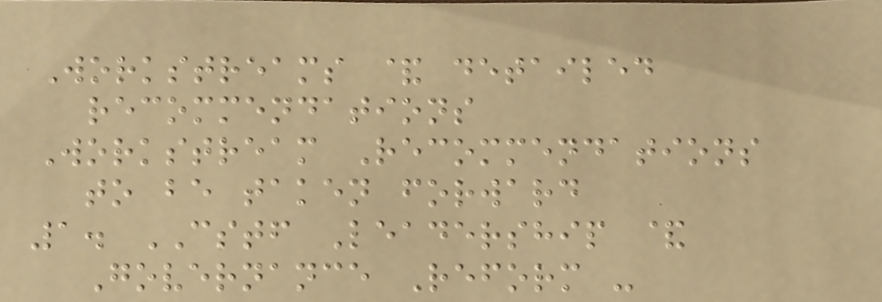Workstreams & detailed
recommendations
Workstream Recommendations
to be taken forward
1. CSTF Leadership &
Governance Reform -
